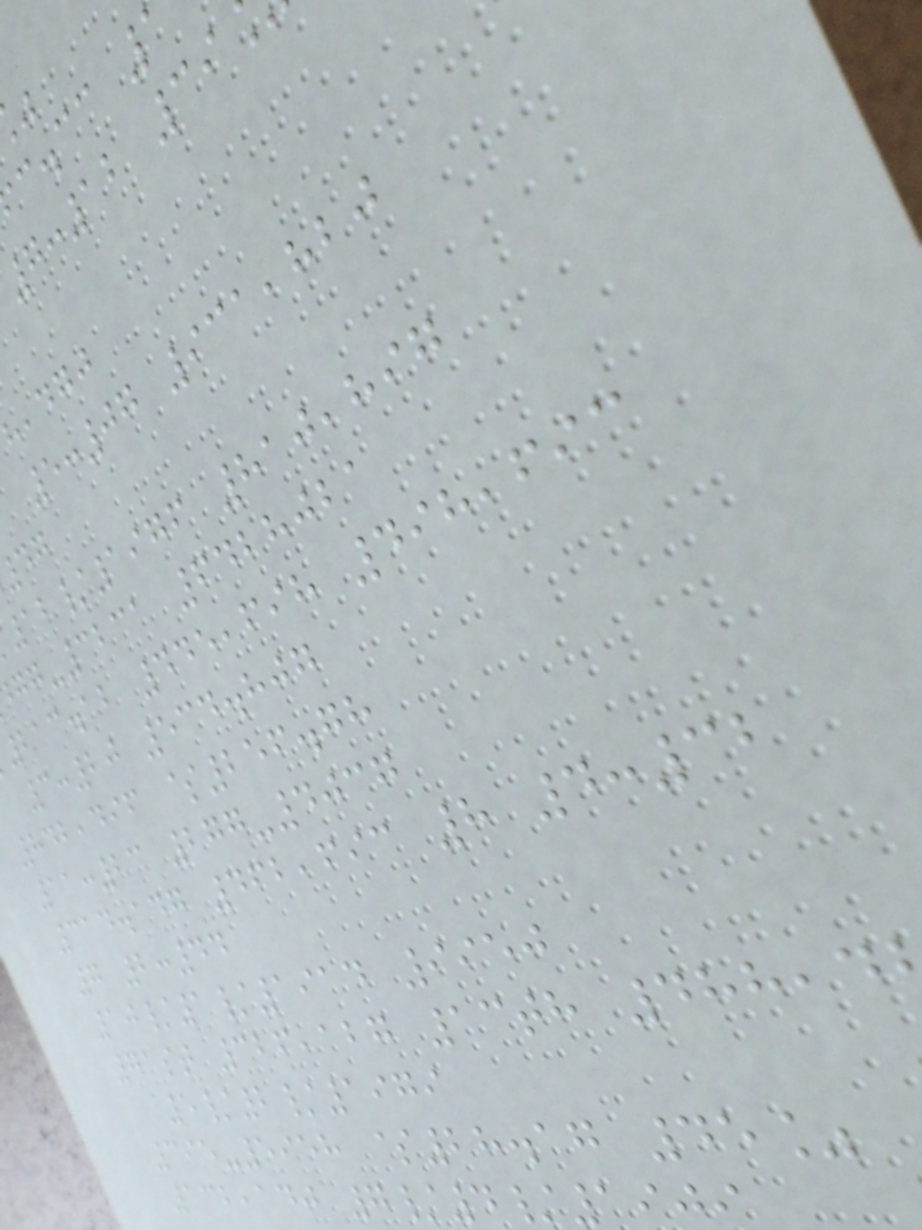7:12 39
,dgj
5:07 931,820
12/1976 810,897
-3231 6428021
213.12 445,698 498,693
3:20 534.807
842,496 $256.78
11:23 277-4037
314.147 462,693 8 4:32
7 2:44
10/1/1914 9950
71st 326,127 13th 488,4
5/2/1979
395-5958 $28.17 45%
132,140 7/4/190
